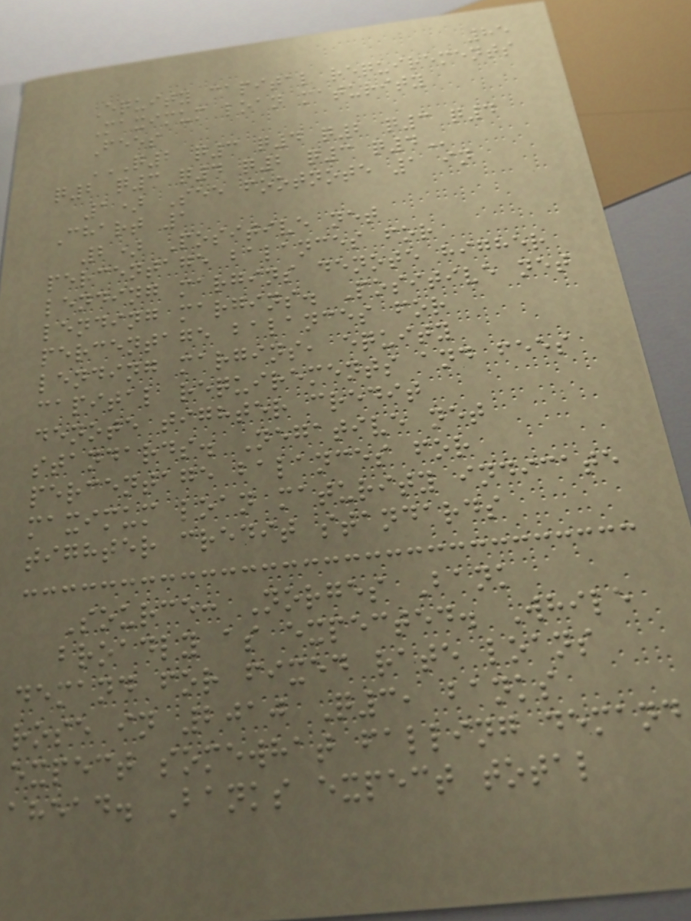85
Equity capital requirements
Maximum loan maturity
Fees
Q2 Q3 Q4 Q2 Q3 Q4
Q2 Q3 Q4 Q2 Q3 Q4
1) See footnote 1 in
Chart 1
2) Positive net
percentage balances for
lending margins denote higher
lending margins. Positive net
percentage balances for
lending margins, equity
capital requirements and fees
denote tighter credit
standards. Negative net
percentage balances for
maximum loan maturity indicate
tighter credit standards
Source: Norges Bank
broadly as expected. While
demand for fixed rate loans
rose in 2010 Q3, banks
expect somewhat falling demand
ahead. Banks expect total
